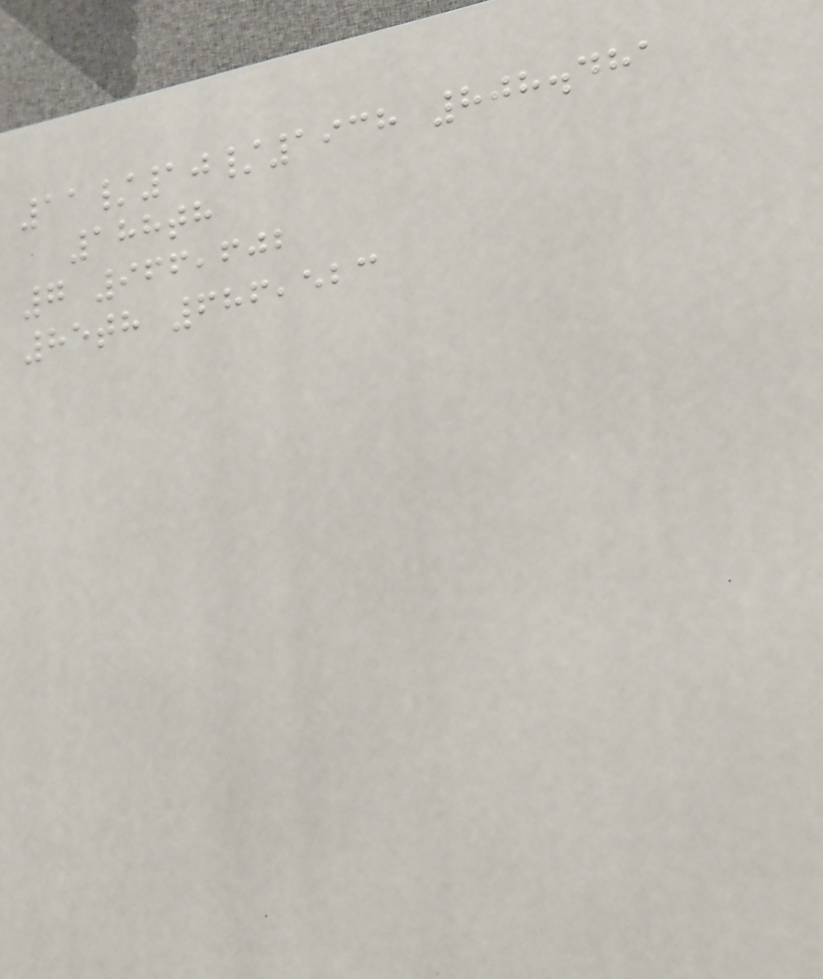11/10/1938 808.481
188th
7 966,602
85th 686,523
